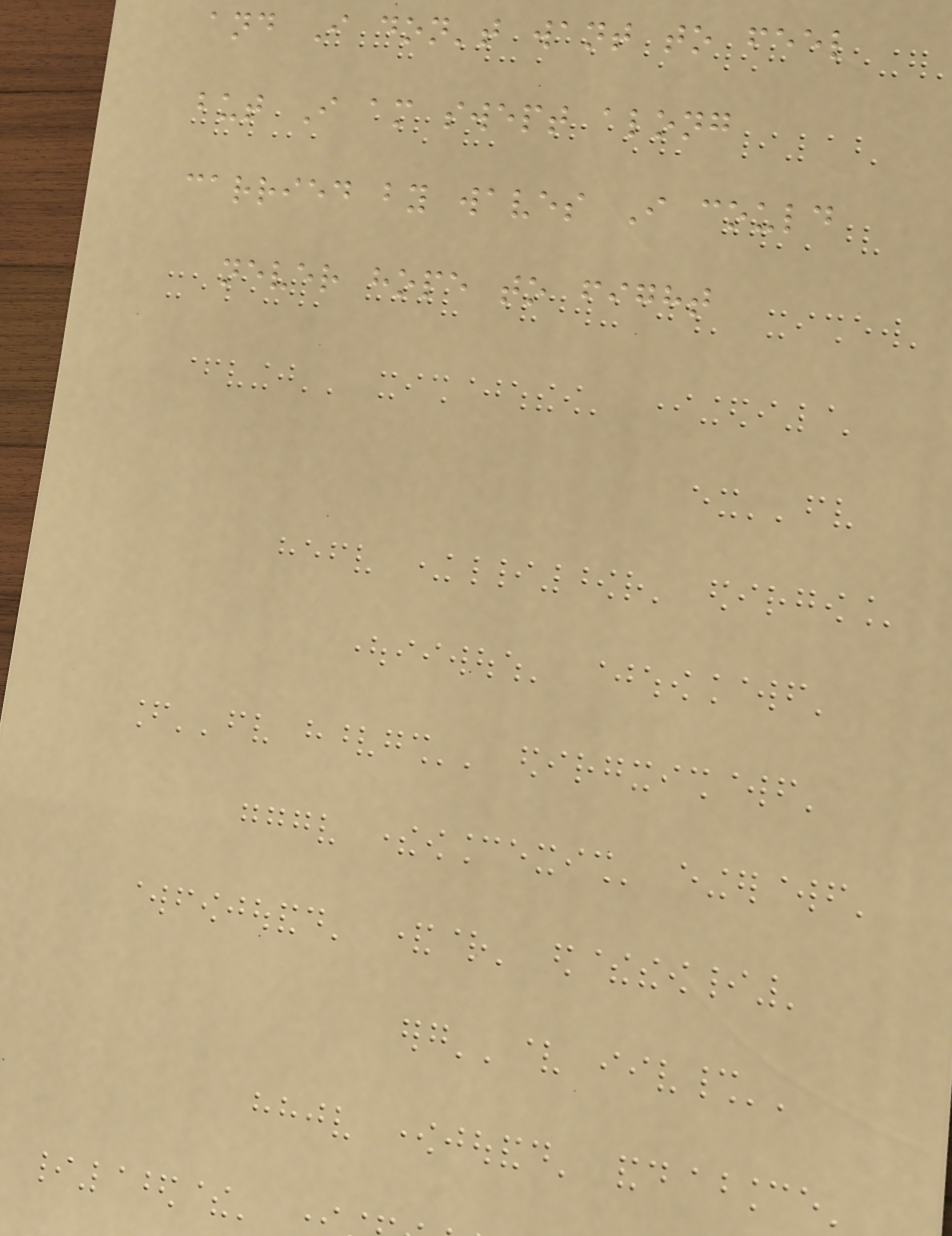and I don't want to feel
but I am swept along
carried by waves I could
never hope to fight
